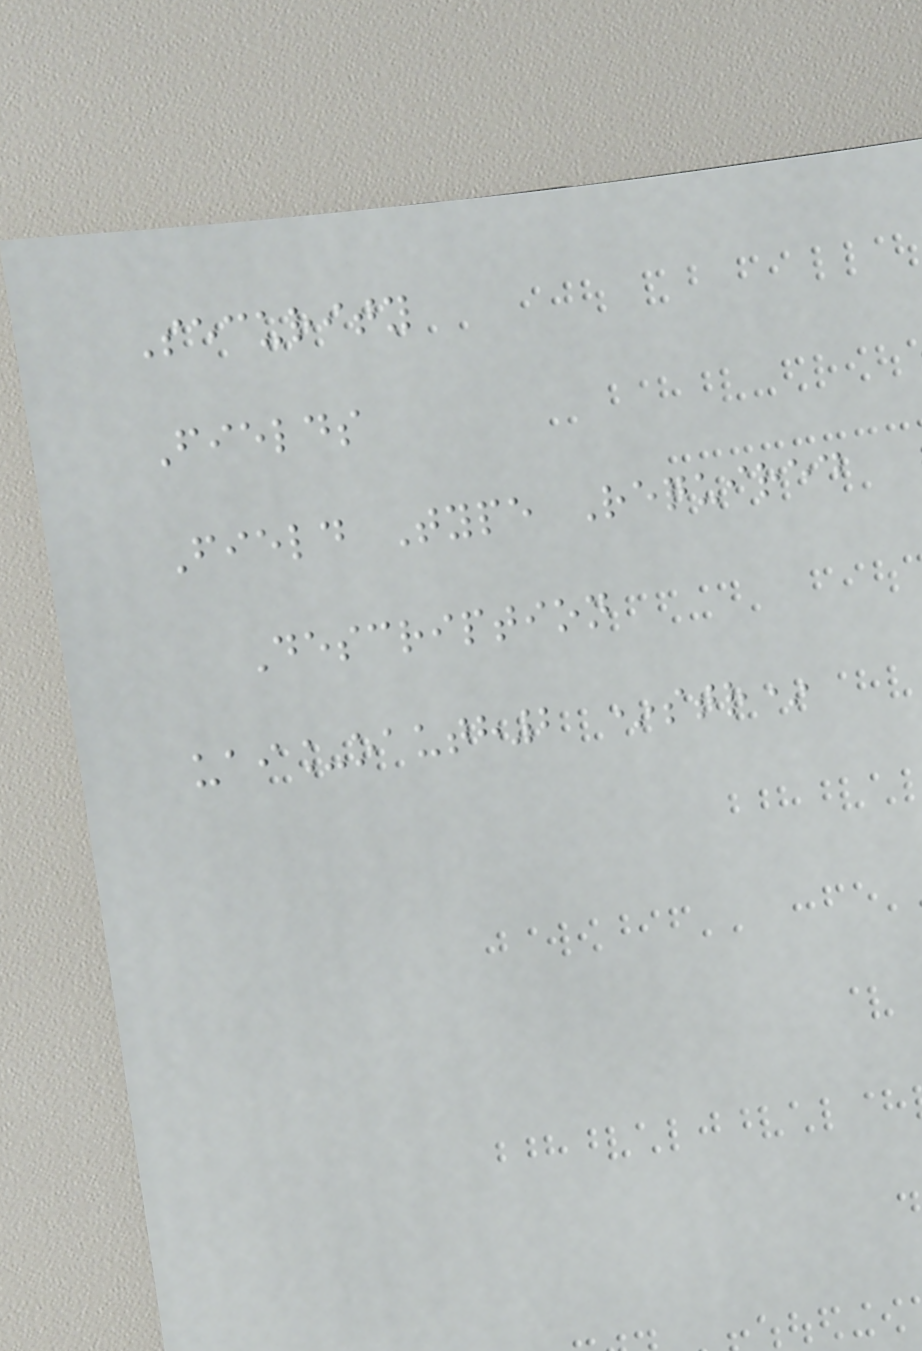Security
Fields
Field Type Required
Description
uai_oauth2 *str*
